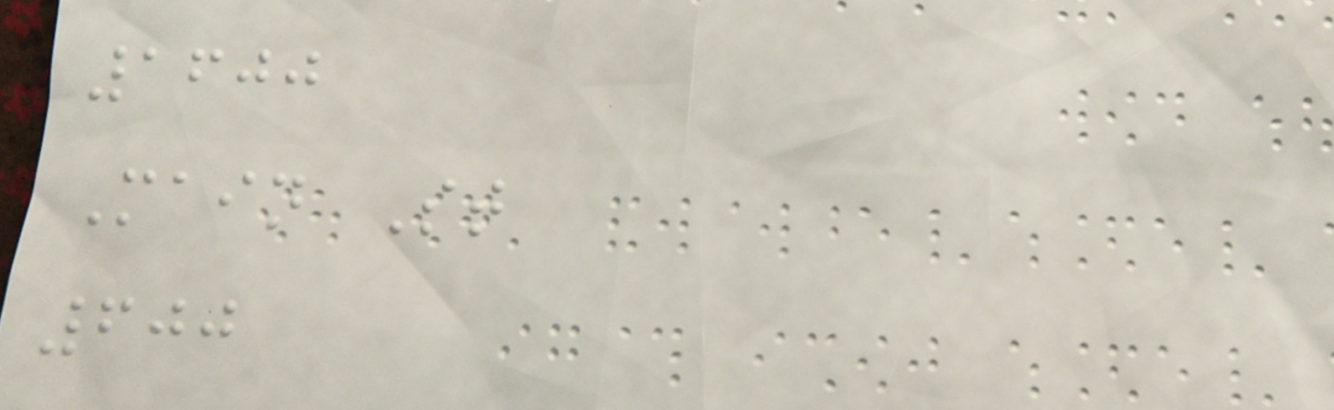1600
Main St
600
